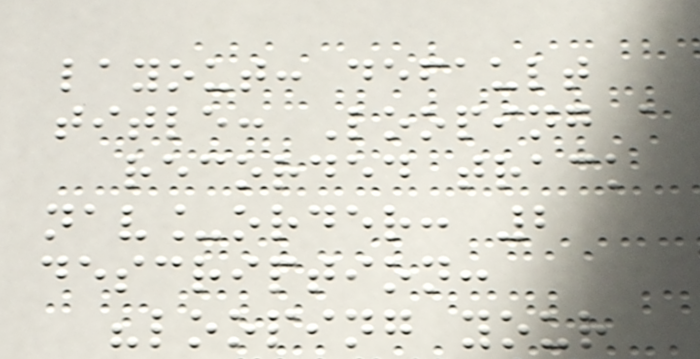layout: default
title: Looping a
recorded track
nav_order: 2
description:
"looping your
